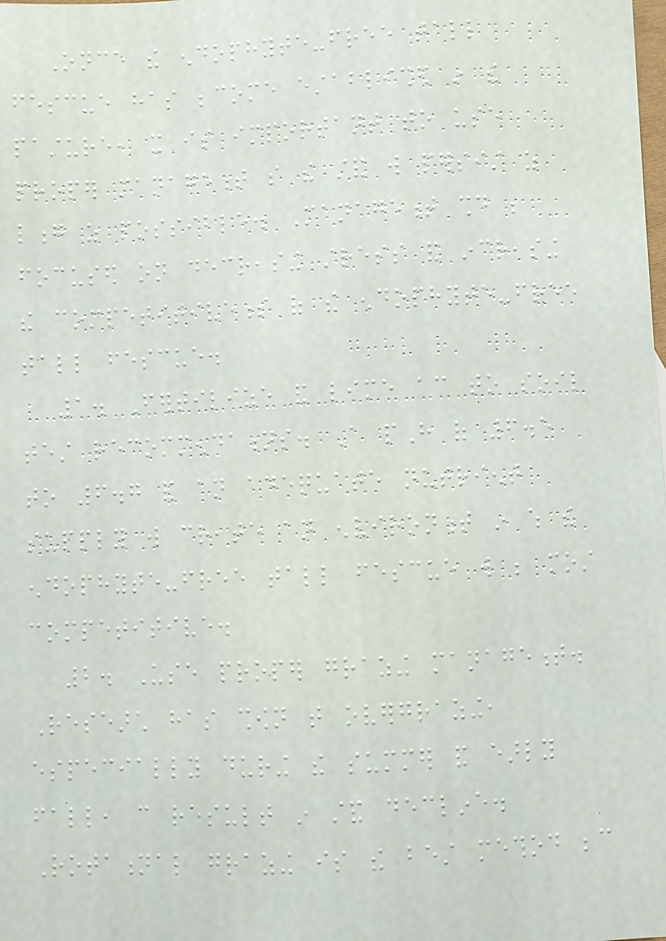Once the endophyte-free tall
fescue has become established in the
pasture, it is important to use
proper management so the stand will persist as
long as possible. Management should be
focused on decreasing stress and increasing
the competitiveness of the endophyte-free
tall fescue.
1. Fertilize and lime according to soil
test recommendations. A pH of 6.5
to 6.7 and an adequate nutrient
supply will create an environment in which the
endophyte-free tall fescue will be most
competitive.
2. Use proper grazing management.
Research has shown that overgrazing,
especially during the summer and early
fall, can result in stand decline.
Rotational grazing is the best method because
